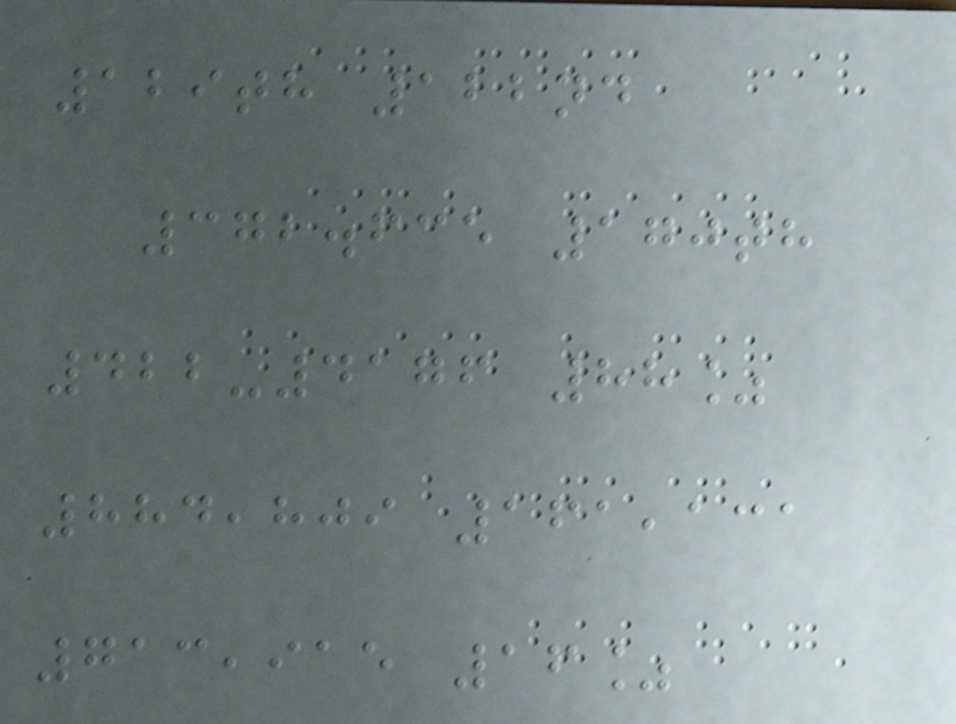129th 122nd
372.635 170th
422-4176 88%
884,809 161,131
713,915 16%
